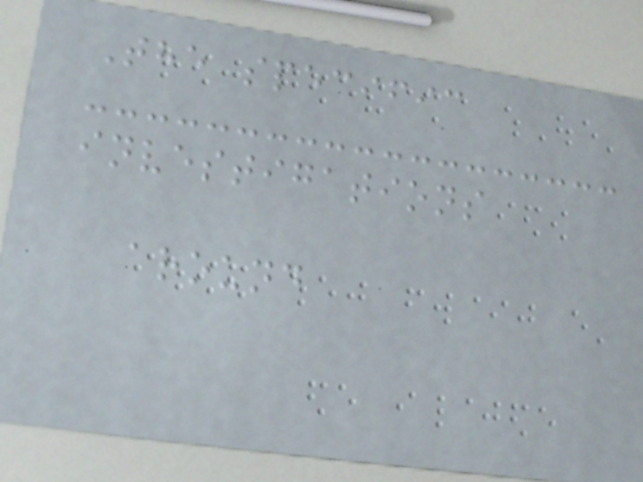The specific
investigations
around
